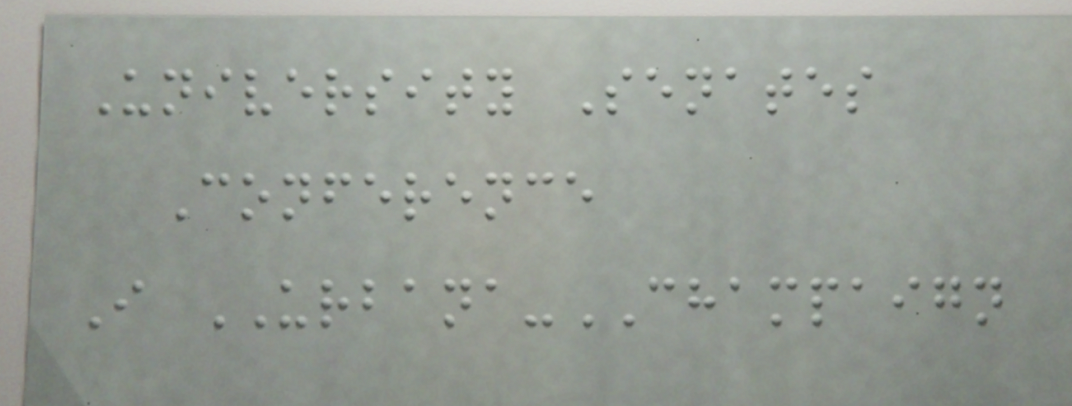University Senates
Conference
I URBANA-CHAMPAIGN
